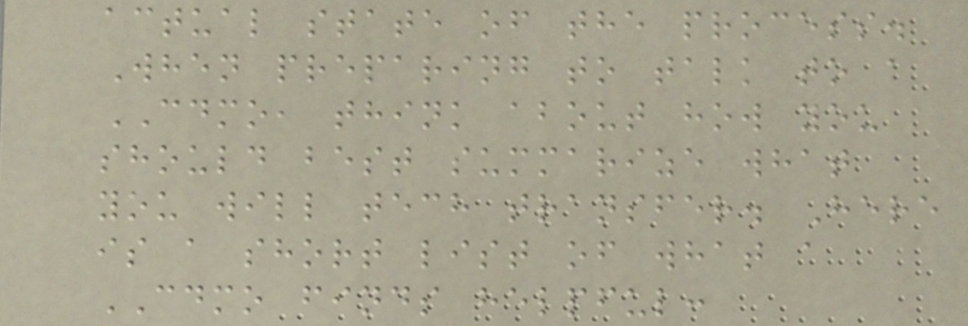actual state of the process.
When preparing to talk to a
CDMO, think about how you
should best summarize what
you will tech transfer. Here
is a short list of what a
CDMO finds helpful:
